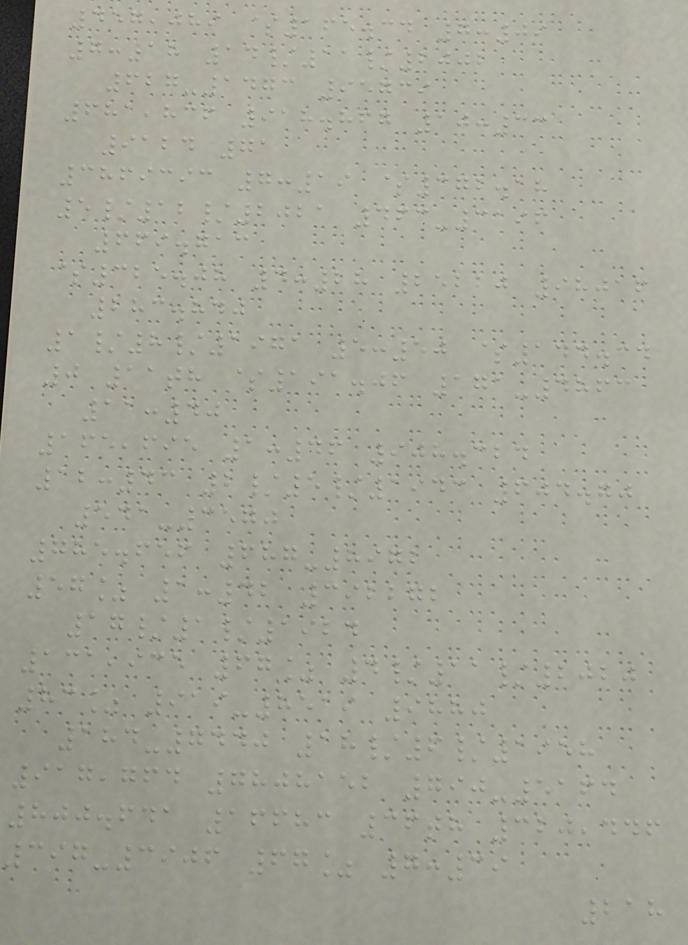457,089 $165.34 7:09
7:18 14/11/2002
627-1473 95739
681,836 918.867 10:33
9124 71
3869393 7:19 $372.18
5/12/2021 463-3196
669.713
$325.08 4:28 25220 98016
283.840
1/8/1971 5:50 $144.34
0 11th $191.06 171-4863
11:40
165,695 1:46 908.324
12:43 2/5/1943 604.70
541-3570
785.656 687-8972
57% 1:42 392272
17/1/1924
131,935 67% 4/11/2020
83% 919-8519 9880
184-7440 18/6/1958
917,764 7808152 790-5164
800.641 16683 36th 320,446
397-3906 67% 7:39
218
